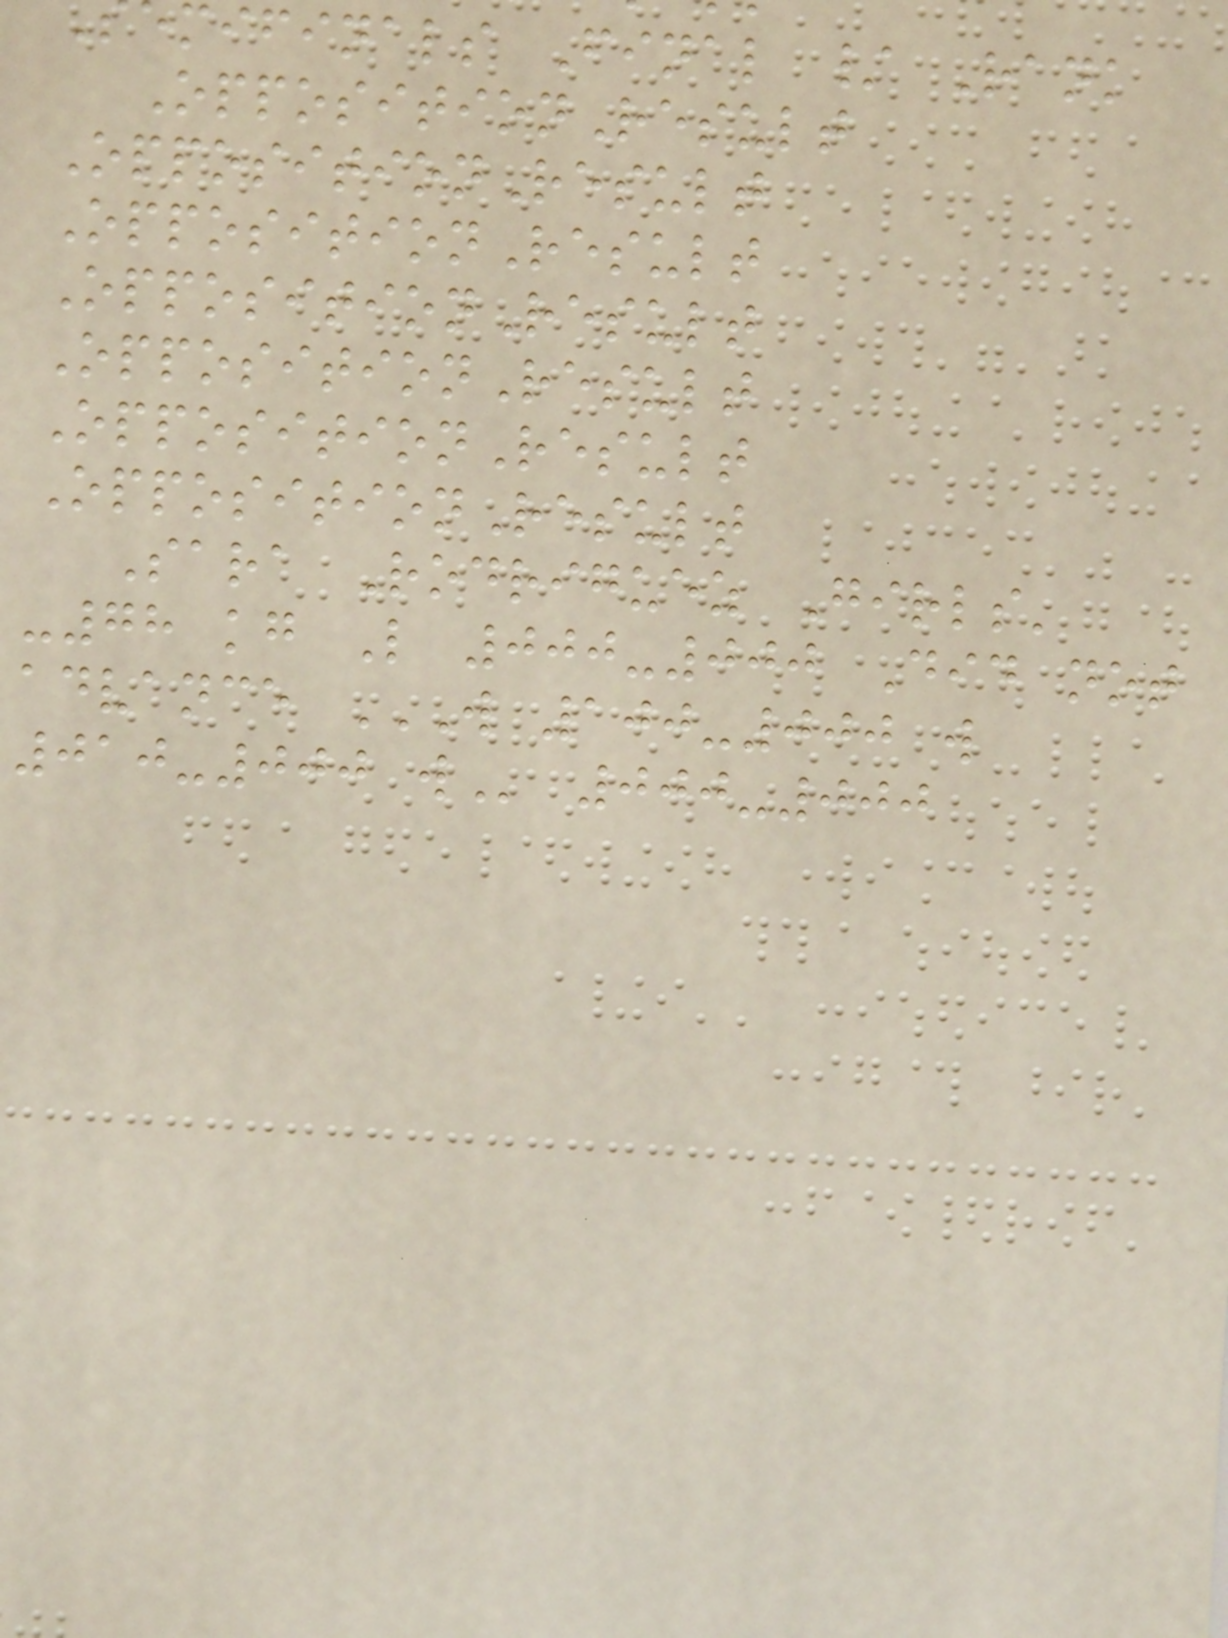mifinals Final / Rank
OppositionResult
OppositionResult
OppositionResult
OppositionResult
OppositionResult
OppositionResult
OppositionResult
Sara Rodriguez Girls'
-78 kg L 000-000 Did not
advance W 100-000 W
010-000
